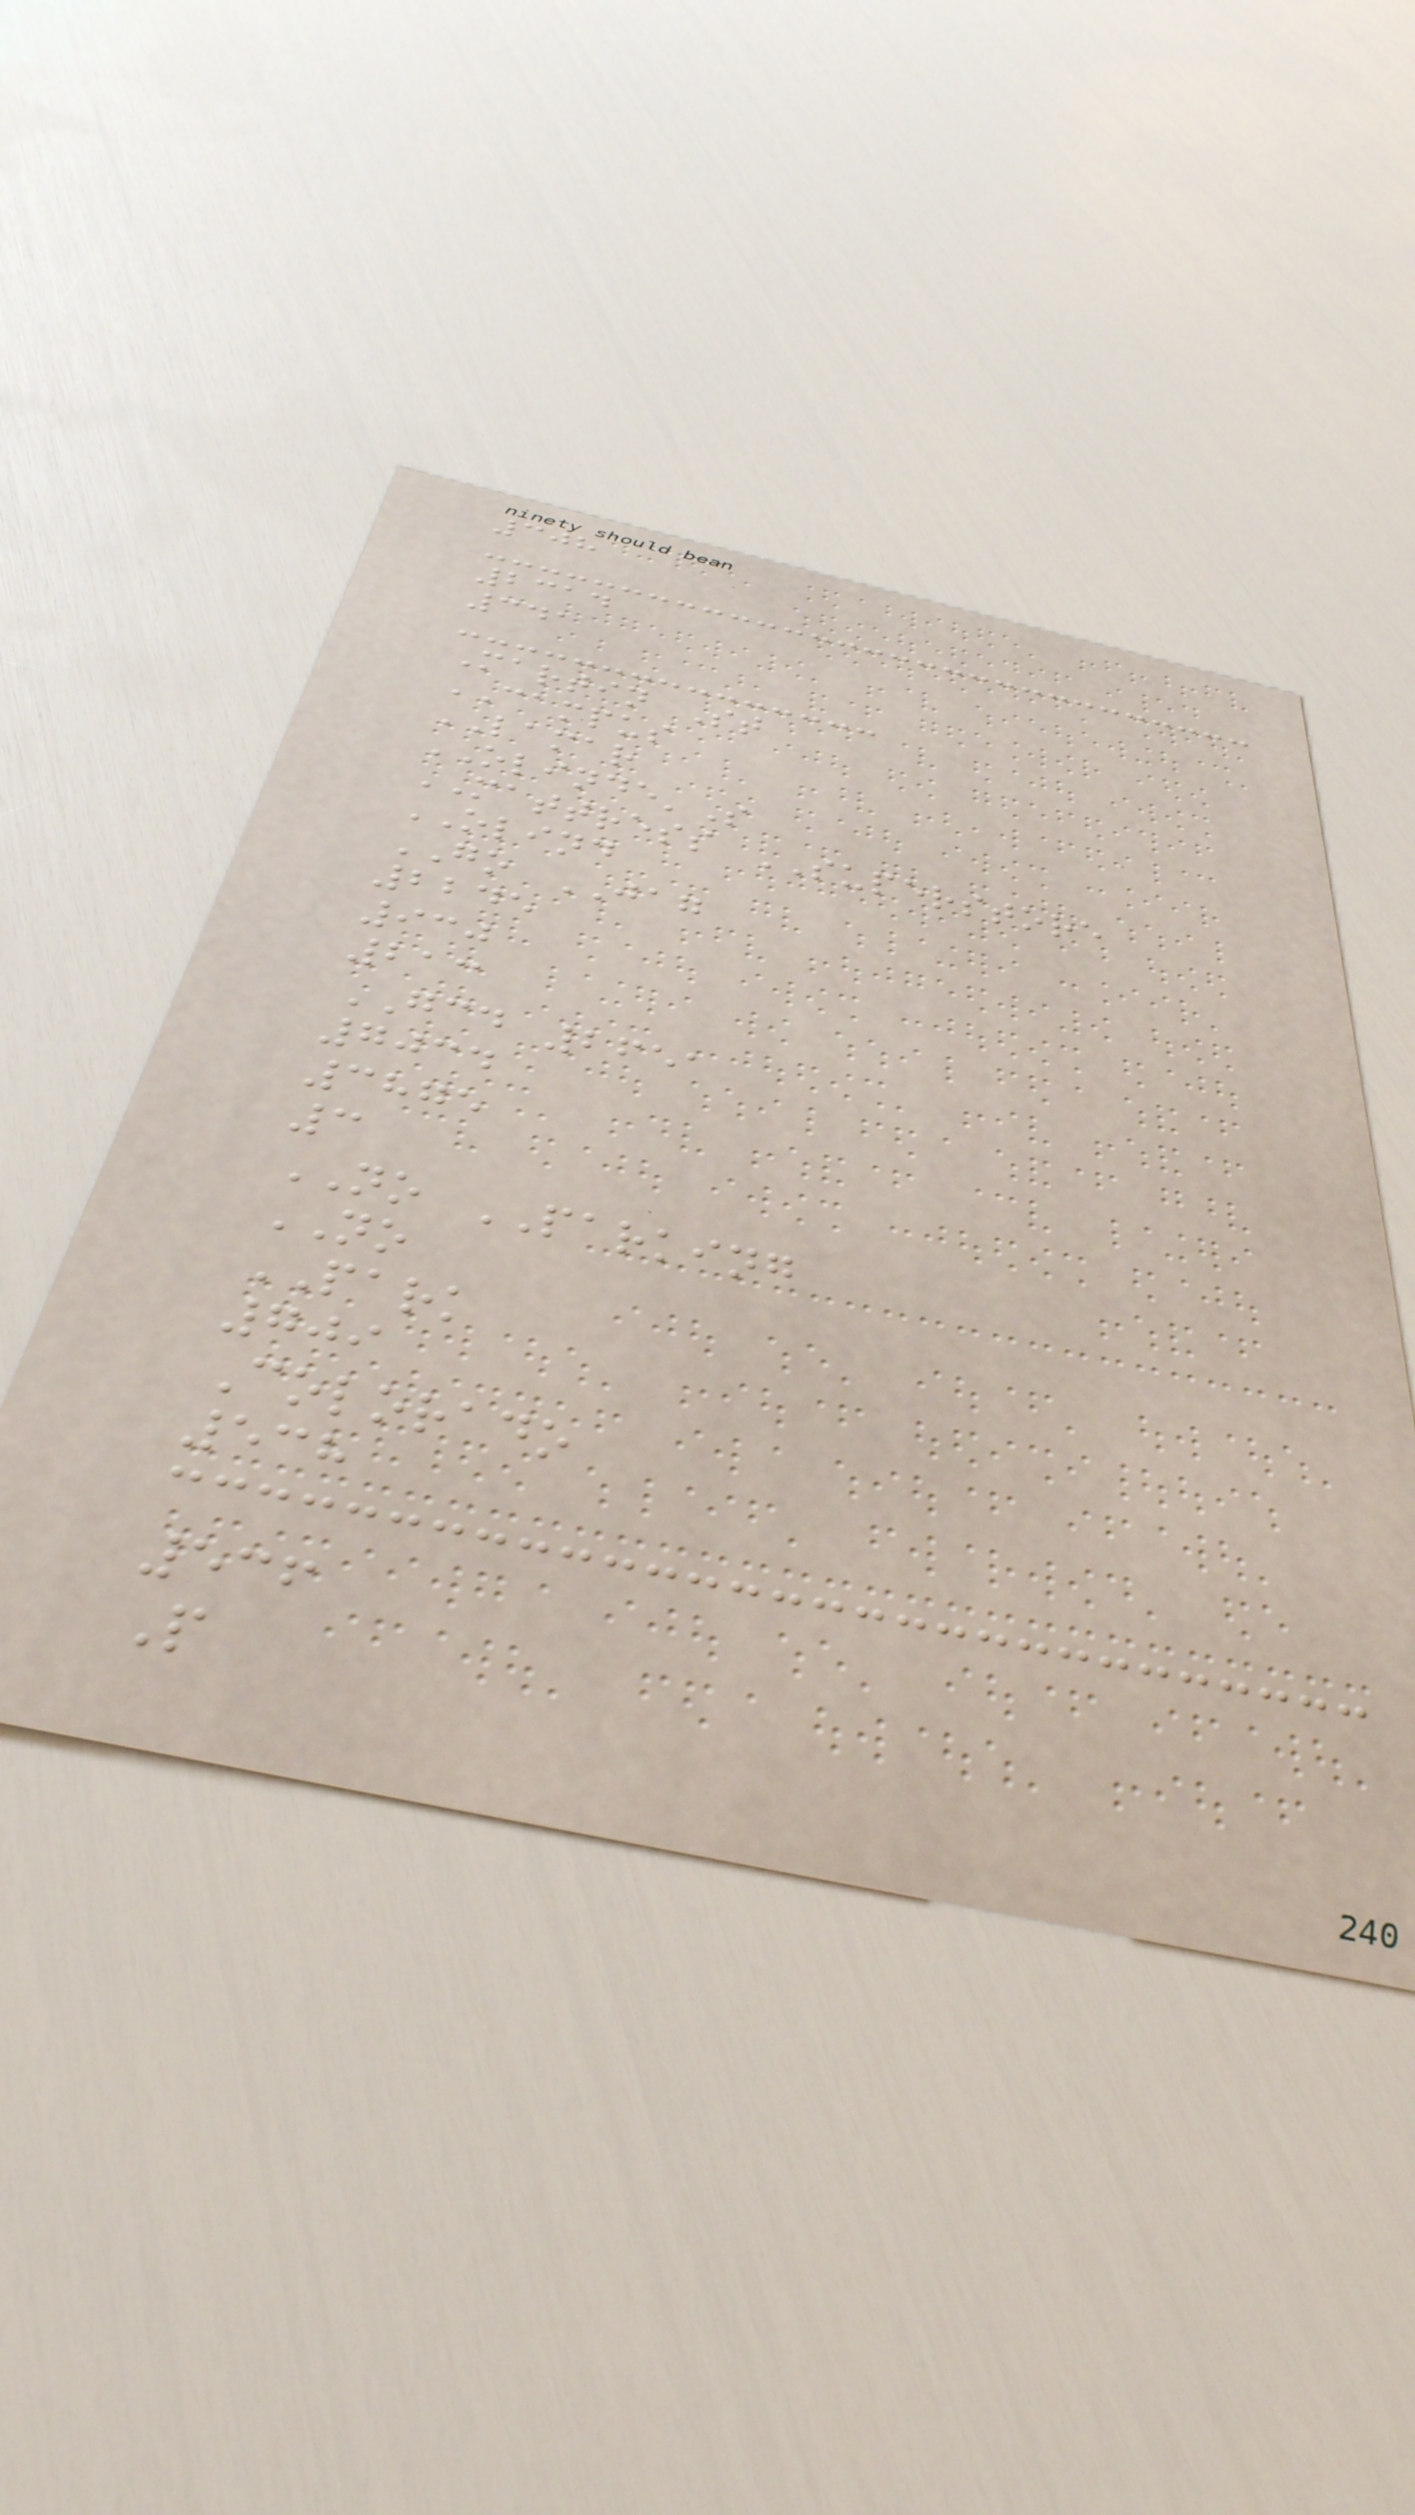308
2314
341
Martin St
CAMPUS
LAMAR
OLINDE'S
MATTRESS SUPERSTORE
OLIND
GO JAG
2245
930
213
GCD 2651
7034
3875
3
NO PARKING
NO
PARK
709
Colorado
538
536
P
